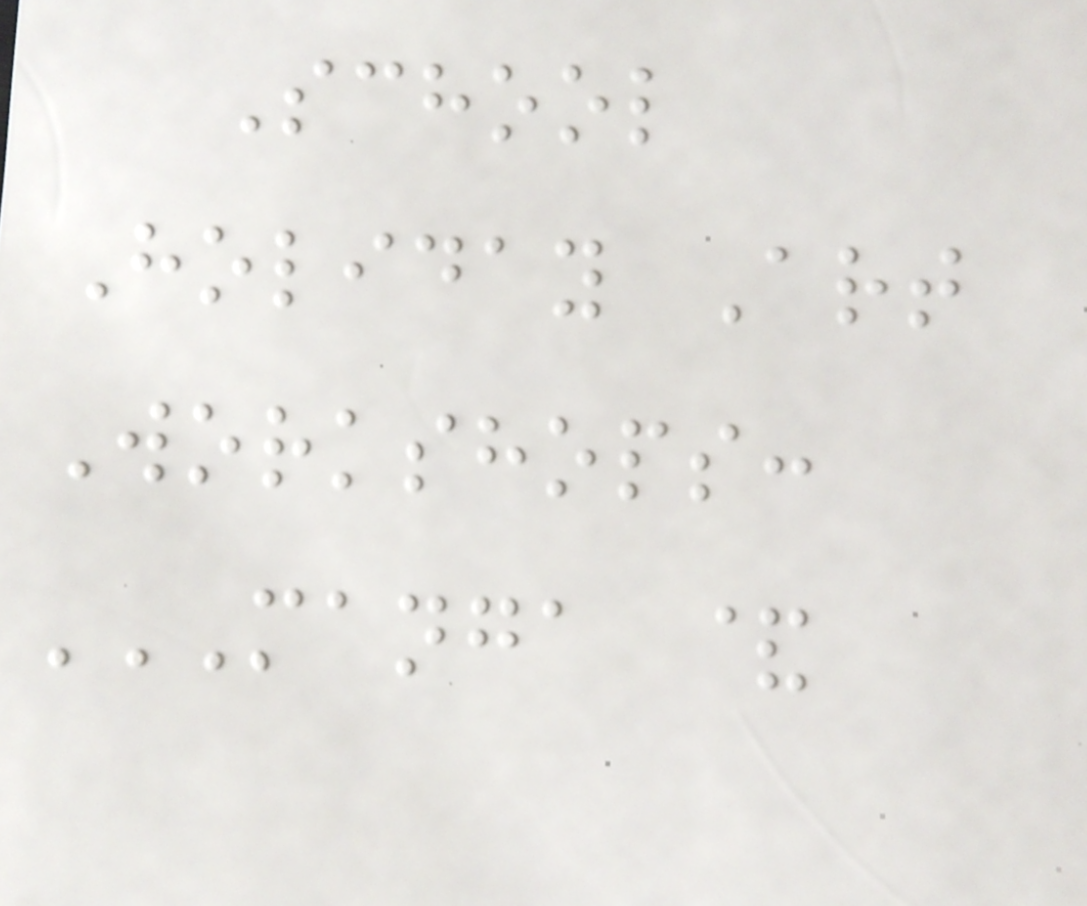School
Holiday Art
Workshops:
MANGA &
